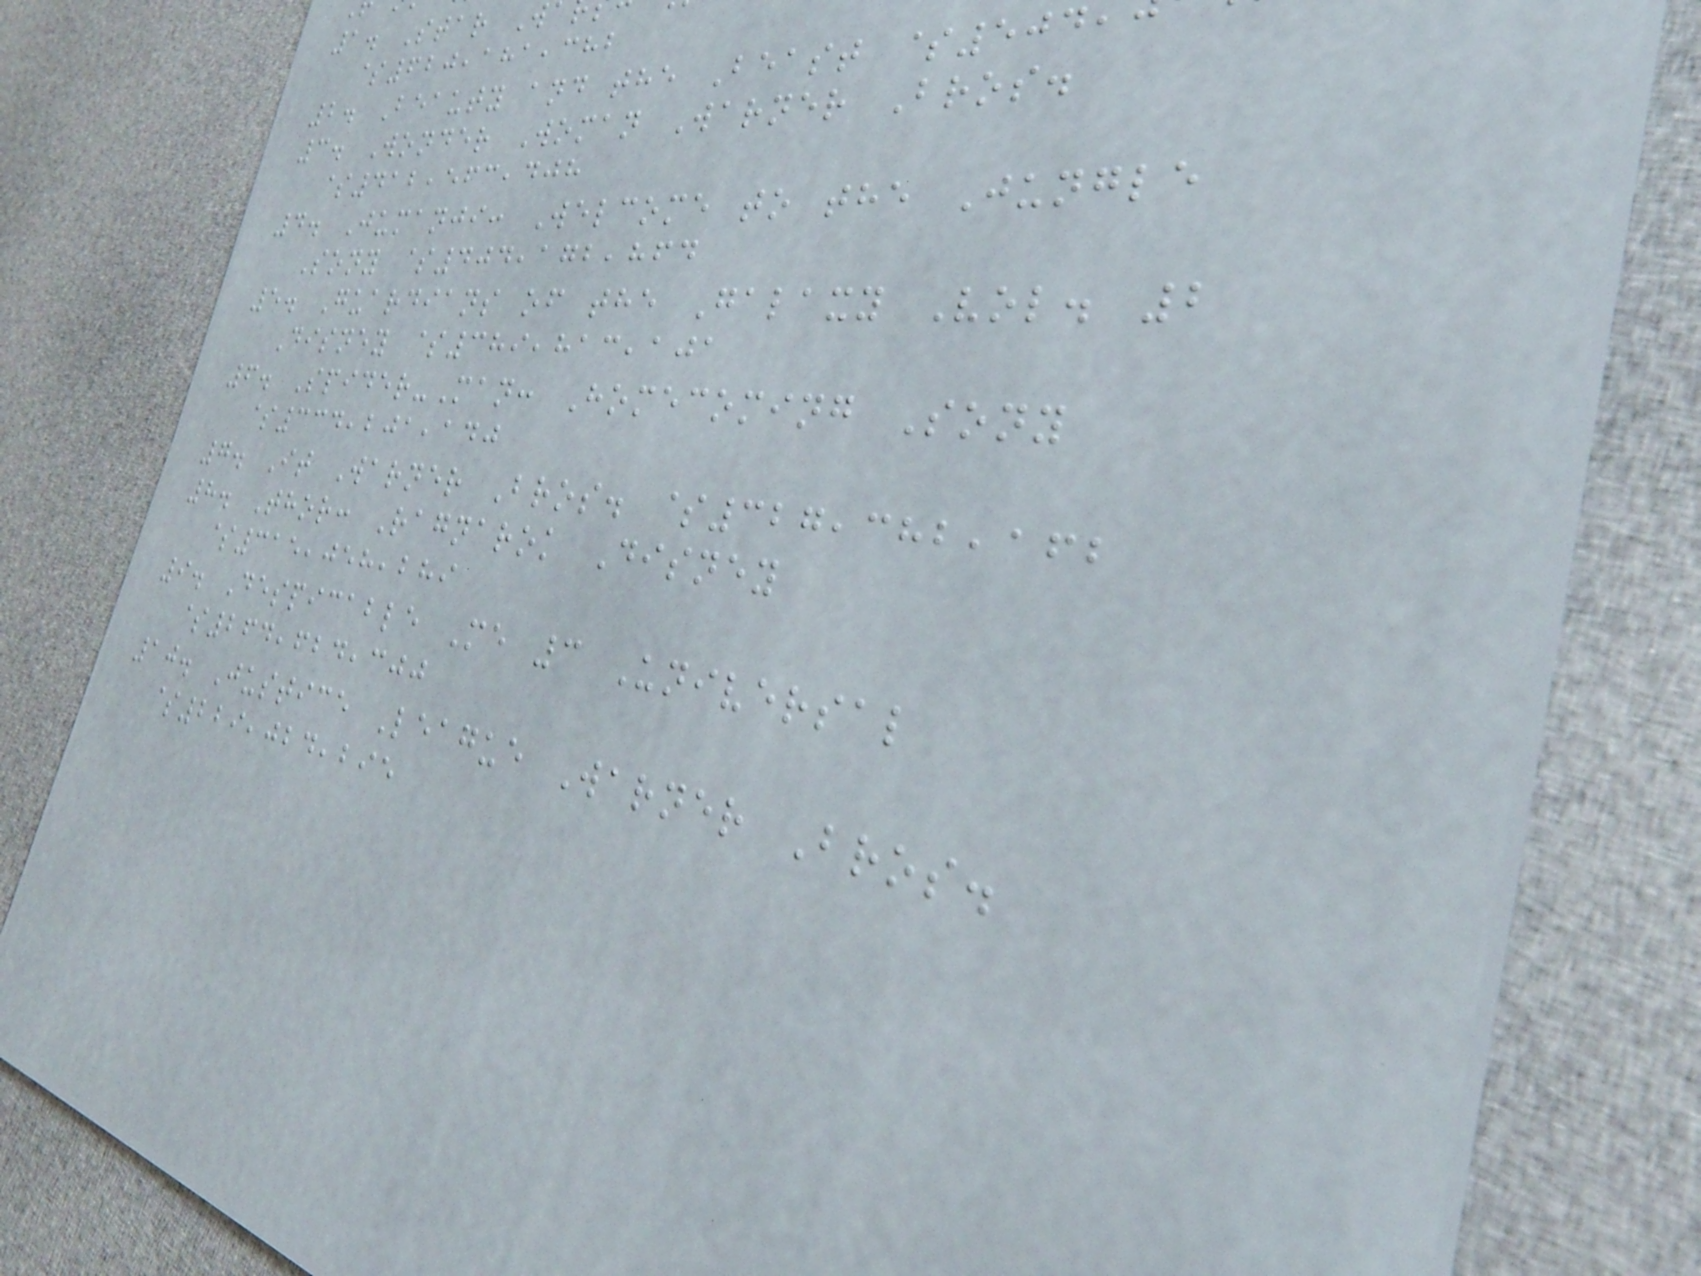1. Star W
$620,181,382
2. Beauty and the Beast $504
3. Wonder Woman Warner Bros.
$412,563,408
4. Jumanji: Welcome to the Jungle
Sony $404,172,864
5. Guardians of the Galaxy Vol. 2
Disney $389,813,101
6. Spider-Man: Homecoming Sony
$334,201,140
7. It Warner Bros. $327,382,162
8. Thor: Ragnarok Disney
$315,058,289
9. Despicable Me 3 Universal
$264,624,300
10. Justice League Warner Bros.
$229,024,295
